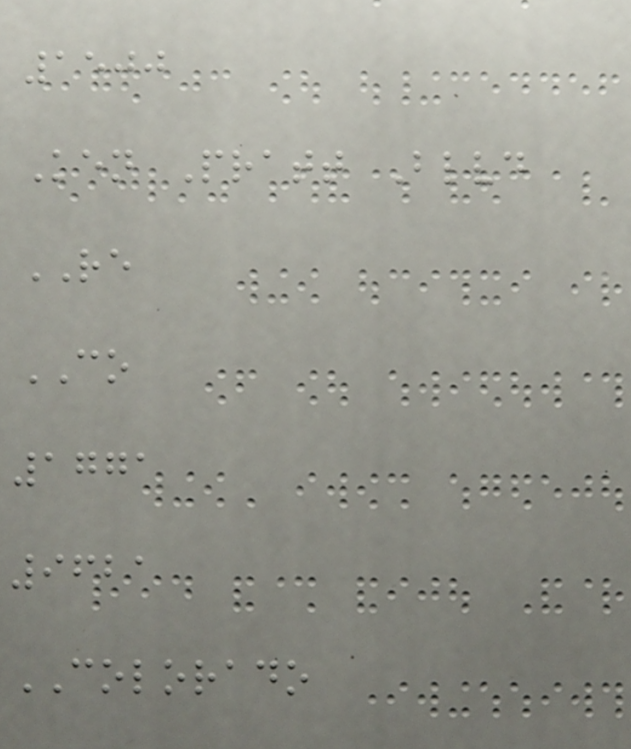1500
Ken Pratt Blvd
RE
CO
1771
9621
COLORADO
